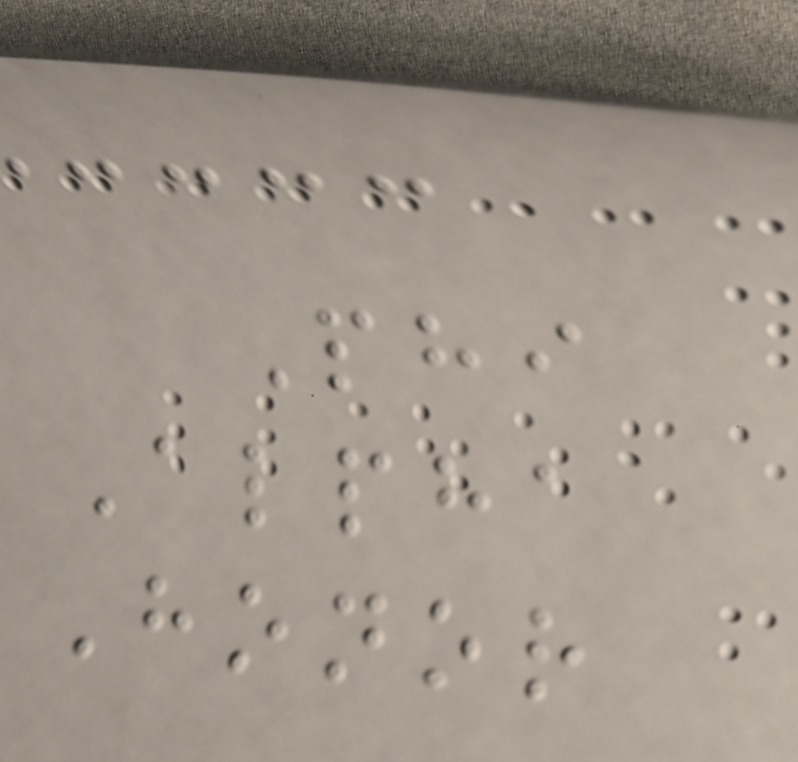Phi
Alpha
Honor
